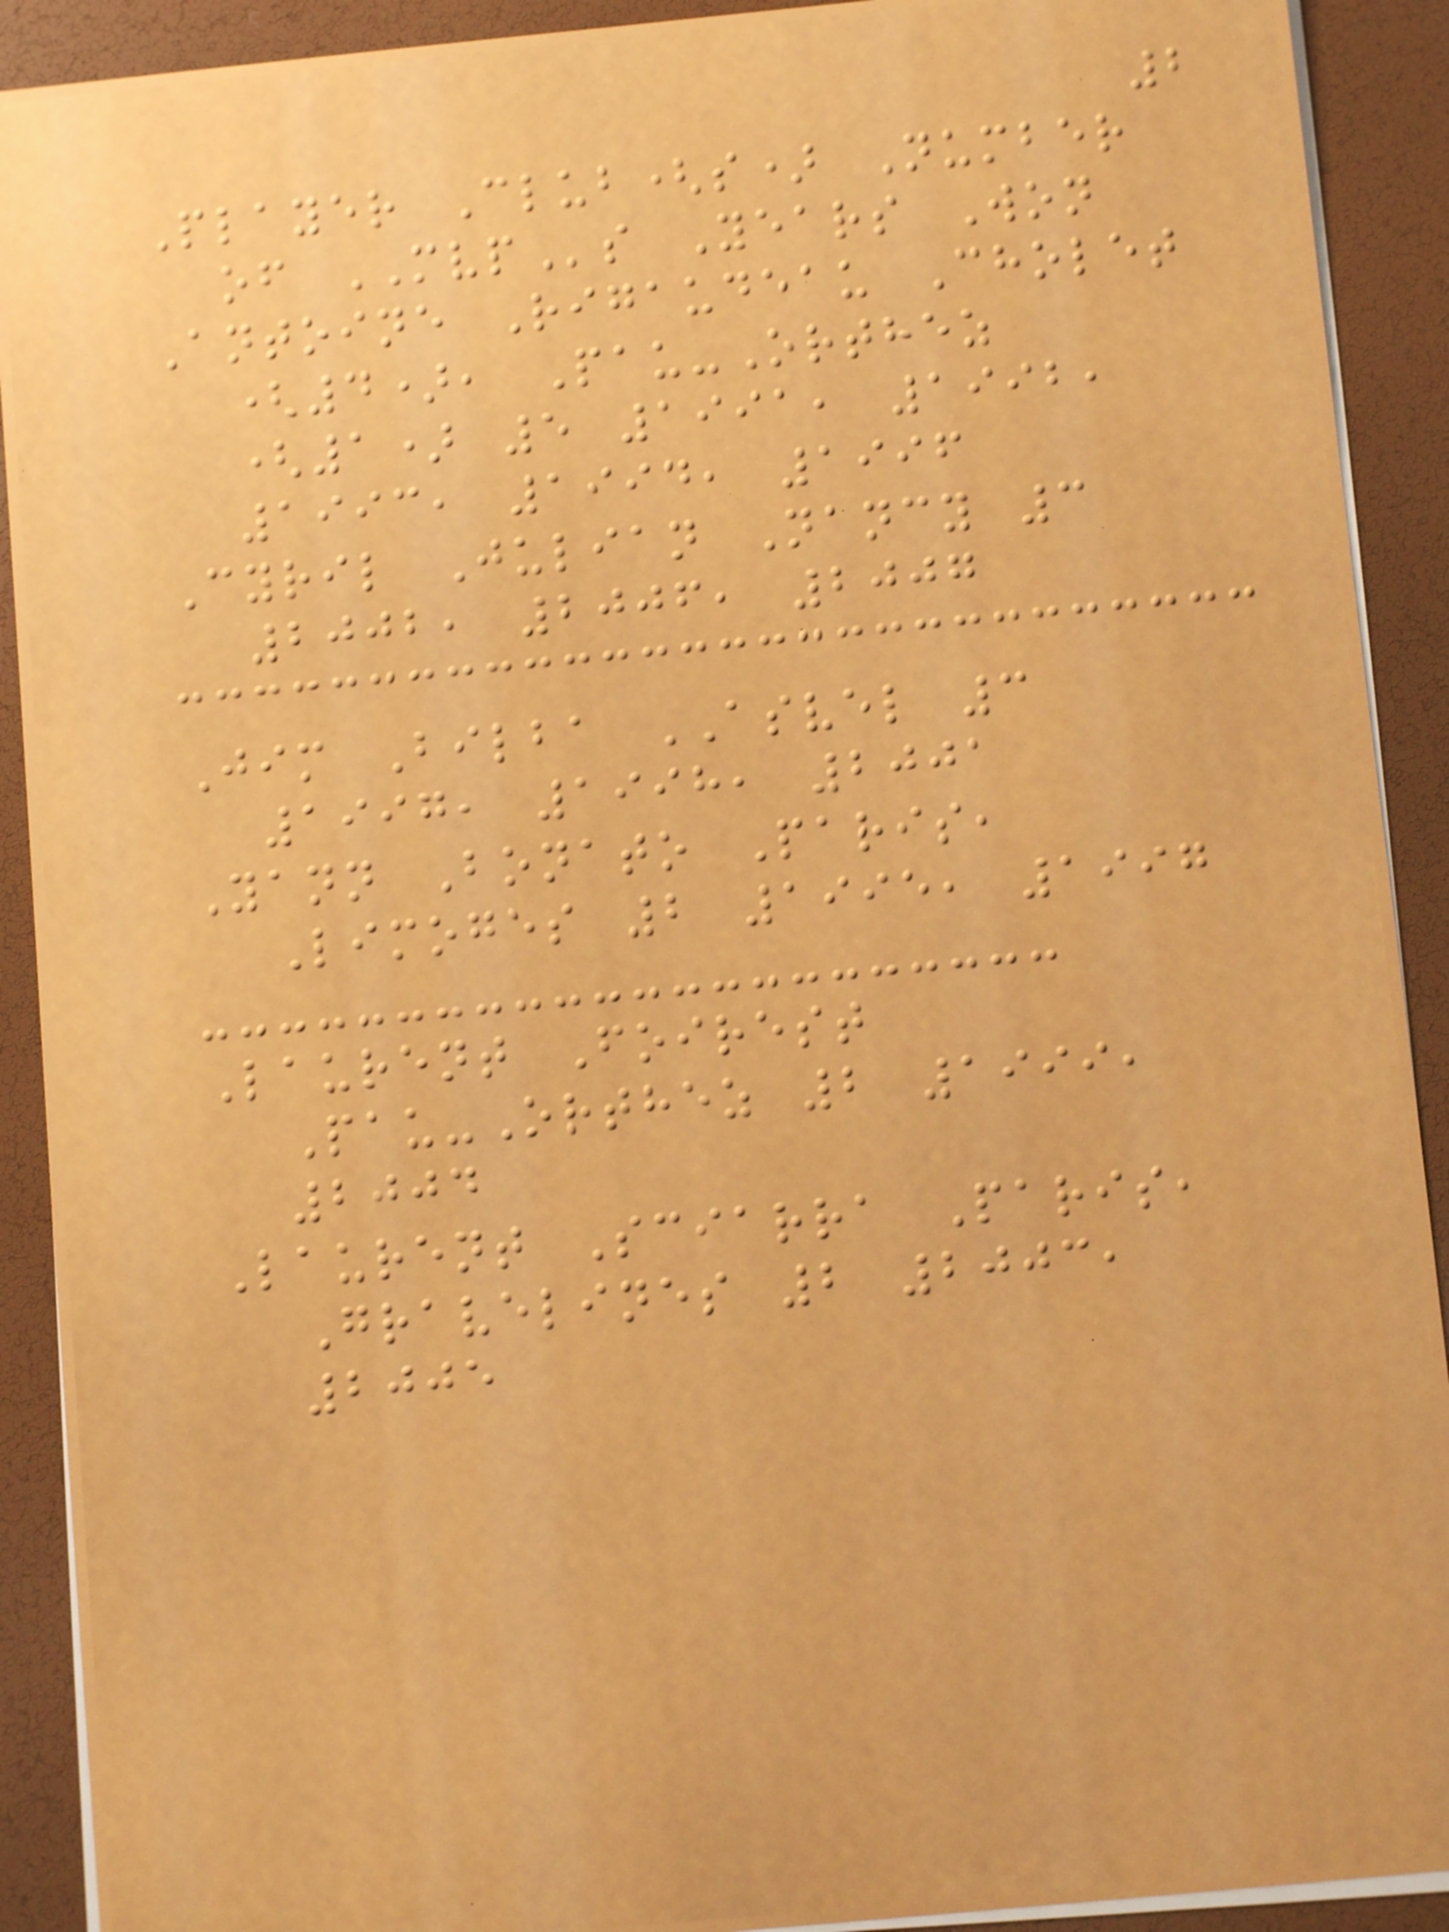2
Player Club(s) Number
of MVPs Years Won
Antoine Rigaudeau Cholet
(4), Pau-Orthez
(1) 5 1991, 1992,
1993, 1994, 1996
Cyril Julian Nancy 3
2002, 2006, 2007
Jim Bilba ASVEL 3
1997, 1998, 2001
Yann Bonato Paris,
Limoges 2 1995, 1997
Laurent Foirest
Pau-Orthez 2 1999,
2004
Laurent Sciarra Paris,
Gravelines 2 2003,
2005
